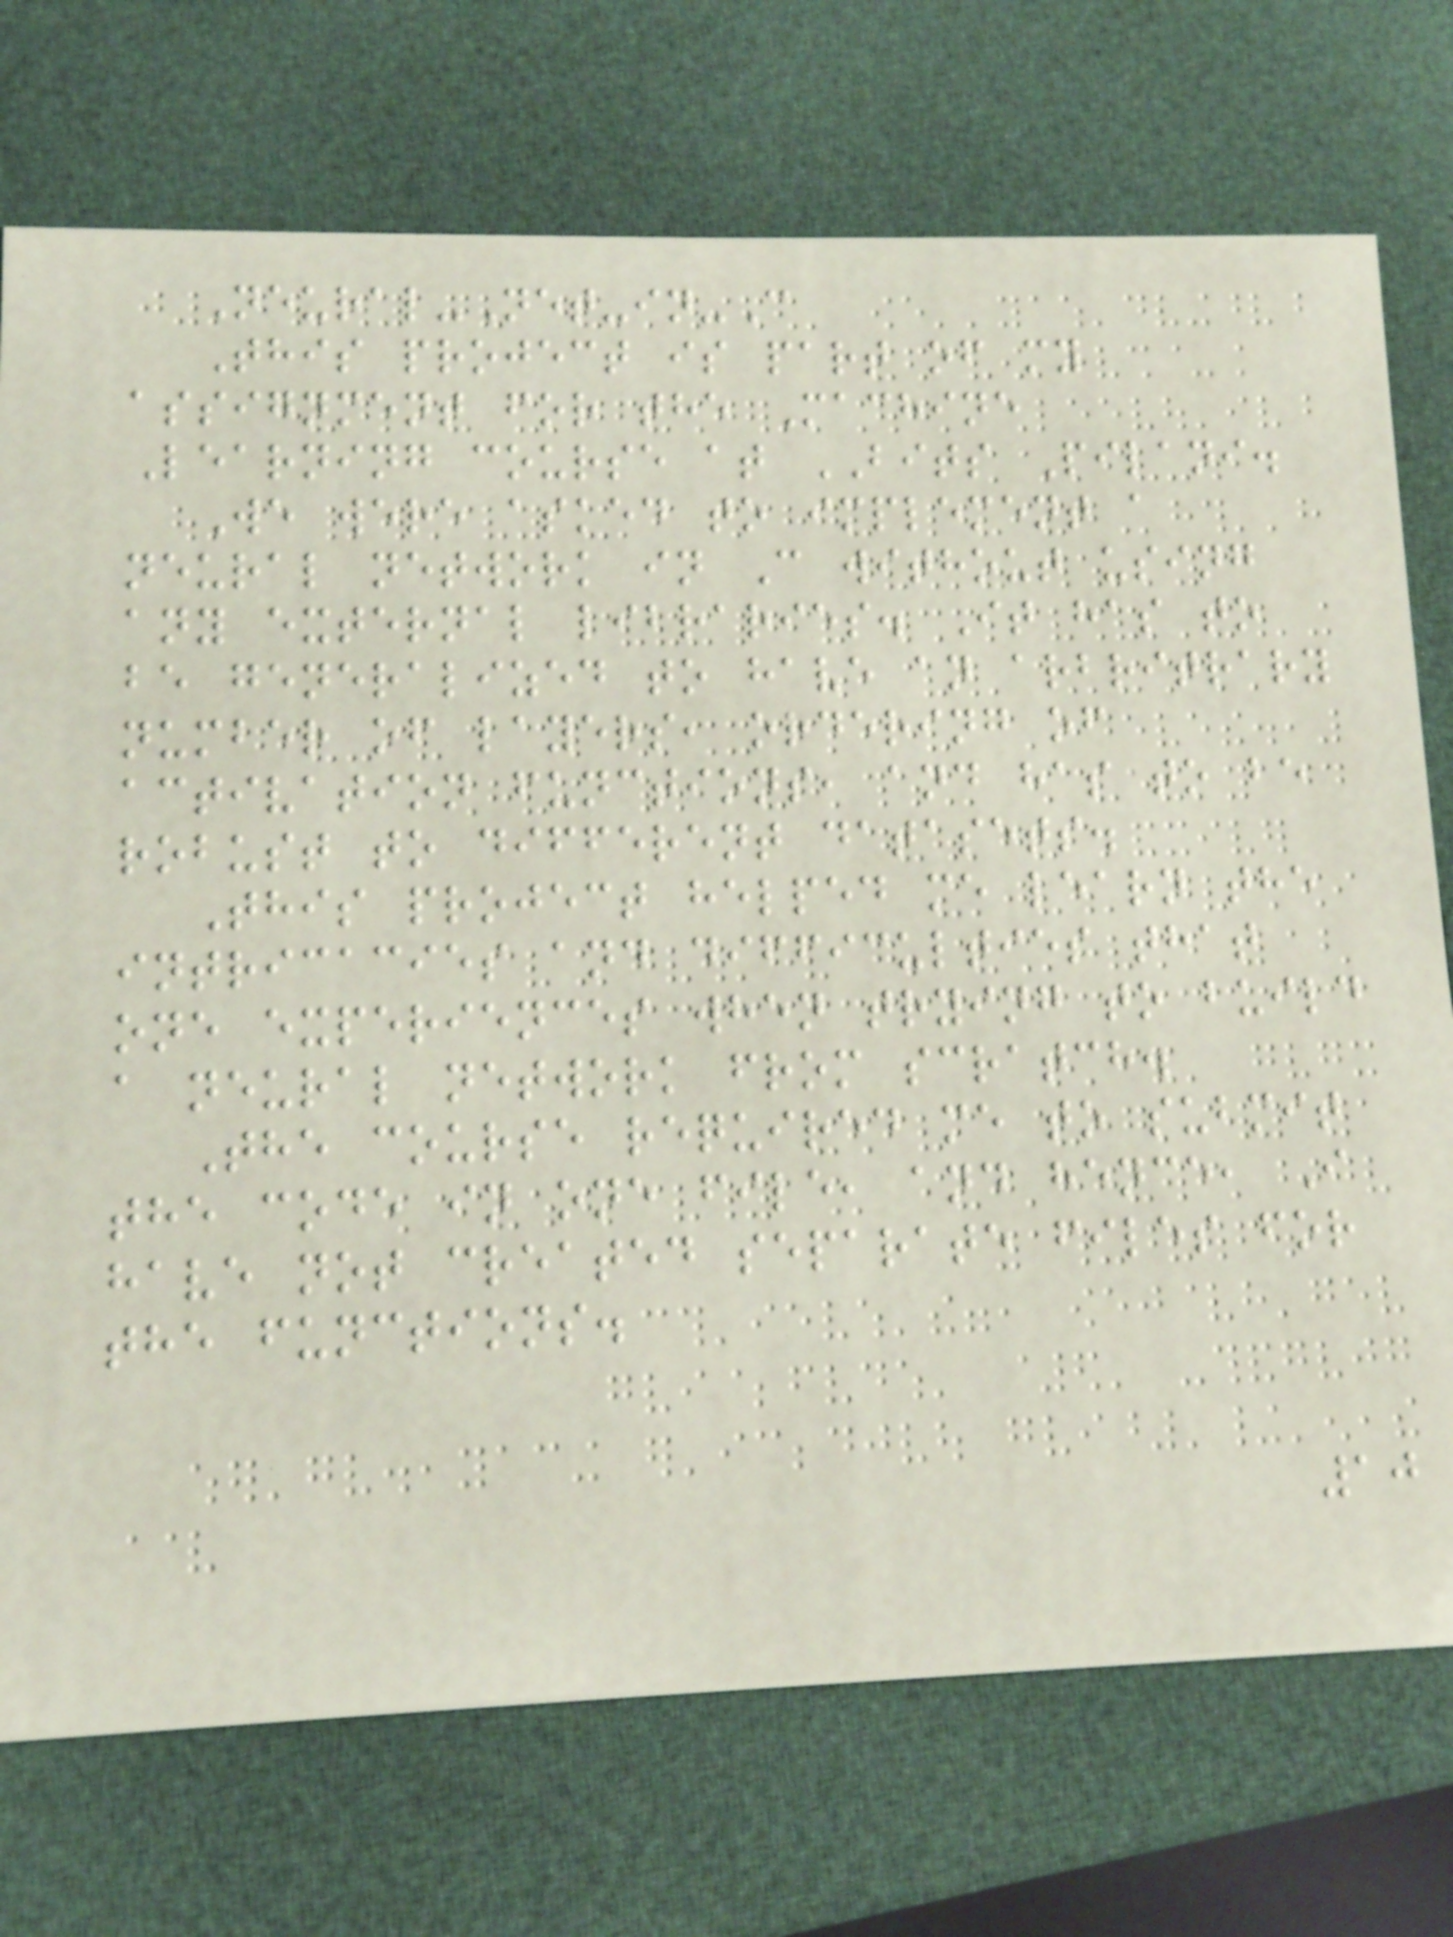Neural-Net-in-C
This project is part of my
assignment for the Machine
Learning course at BITS Pilani.
We were asked to implement a
neural network in C without using
any external libraries. It has to
be generalized to have an arbritrary
number of layers, ordering of
activation functions, and has to be
robust to different datasets.
This project helped me learn the
intricacies and difficulties that
one experiences when trying to build
a neural network from scratch.
The course required me to submit
the code in one file, and hence, I
have not created separate files for
the functions.
10
